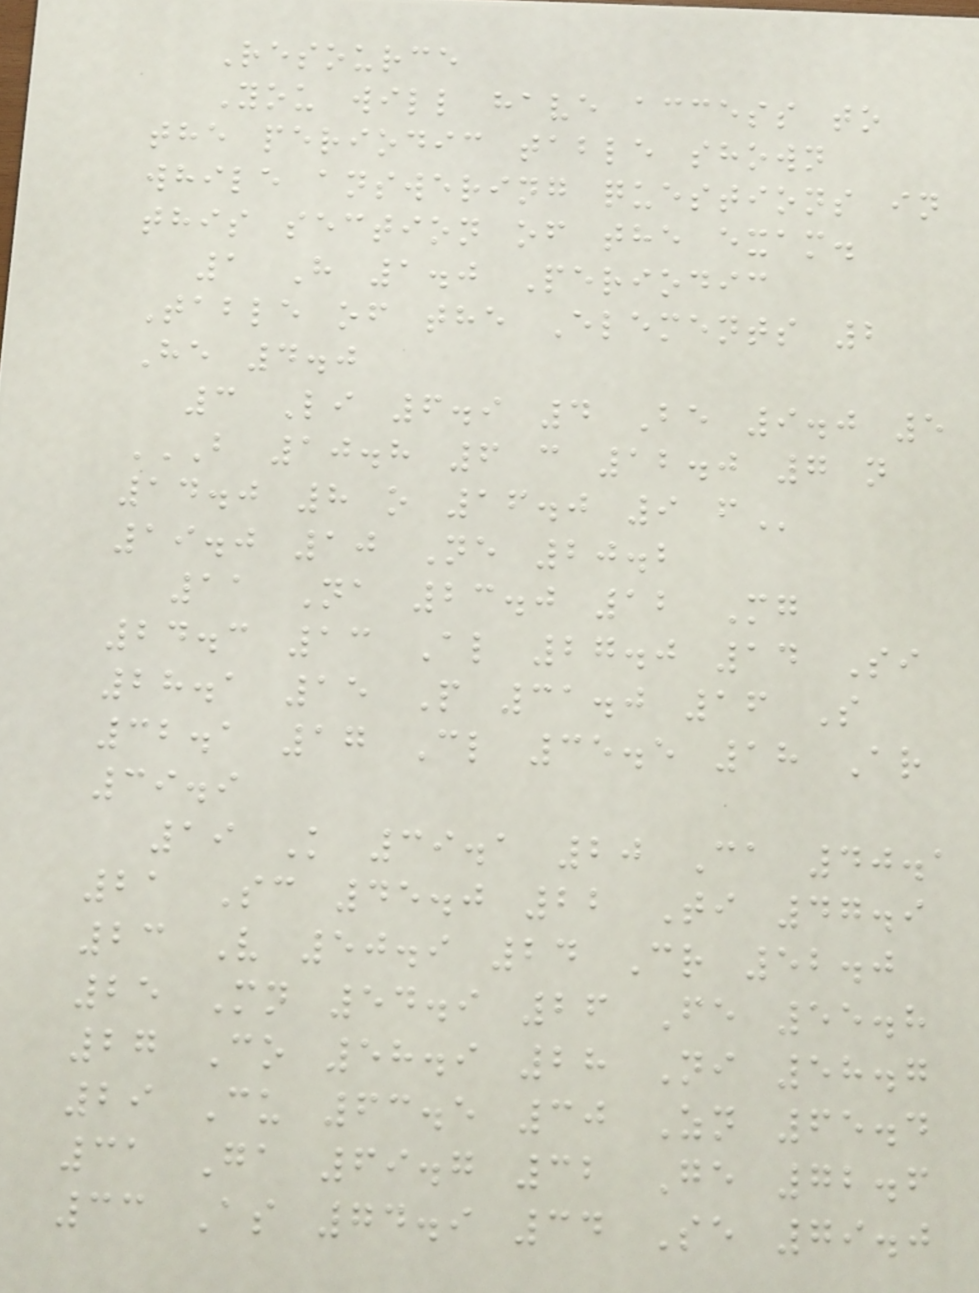Resource
You will have access to
the periodic table shown
while answering questions in
this section of the exam.
1 H 1.0 Periodic
Table of the Elements 2
He 4.0
3 Li 6.9 4 Be 9.0 5
B 10.8 6 C 12.0 7 N
14.0 8 O 16.0 9 F
19.0 10 Ne 20.2
11 Na 23.0 12 Mg
24.3 13 Al 27.0 14 Si
28.1 15 P 31.0 16 S
32.1 17 Cl 35.5 18 Ar
39.9
19 K 39.1 20 Ca 40.1
21 Sc 45.0 22 Ti 47.9
23 V 50.9 24 Cr 52.0
25 Mn 54.9 26 Fe 55.8
27 Co 58.9 28 Ni 58.7
29 Cu 63.5 30 Zn 65.4
31 Ga 69.7 32 Ge 72.6
33 As 74.9 34 Se 79.0
